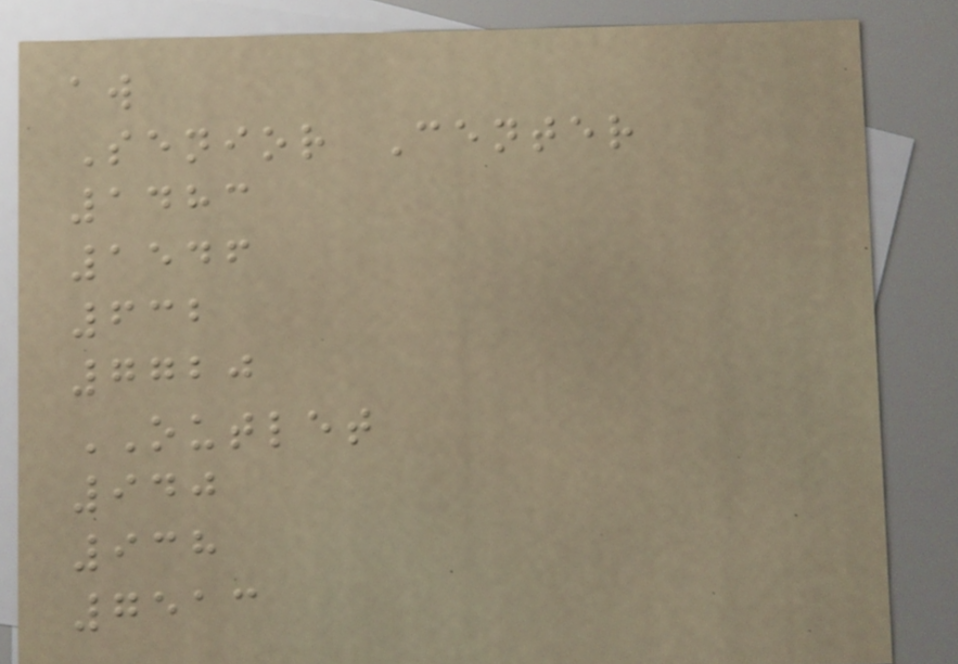aw
Senior Center
1483
1546
632
7720
OUTLET
940
938
7513
